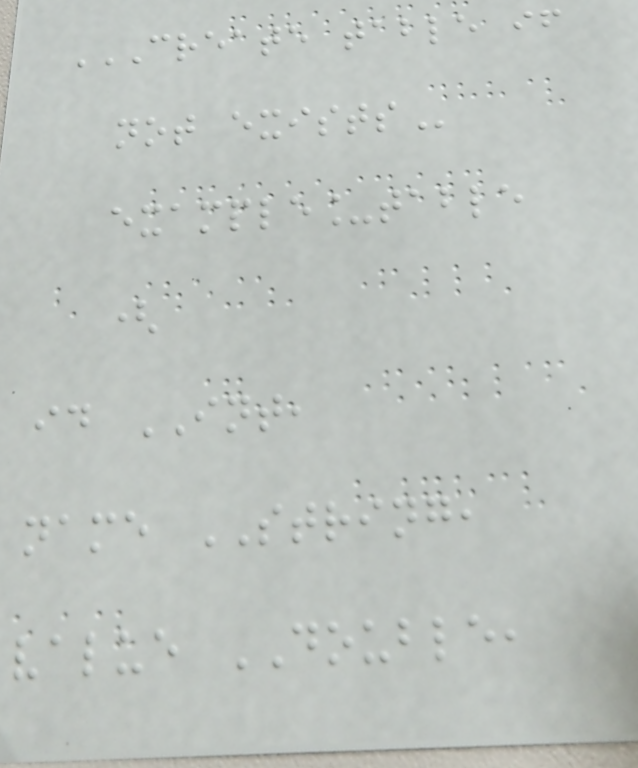CREATE TABLE IF
NOT EXISTS
example_table
(
id INT,
name STRING,
value DOUBLE,
